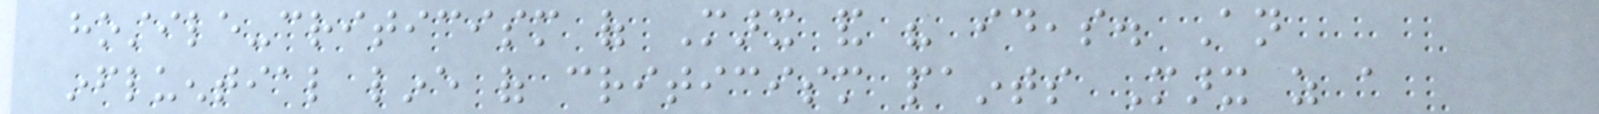hostile-criticism of Marx and his ideas. An
influential line of criticism paints Marx as a
